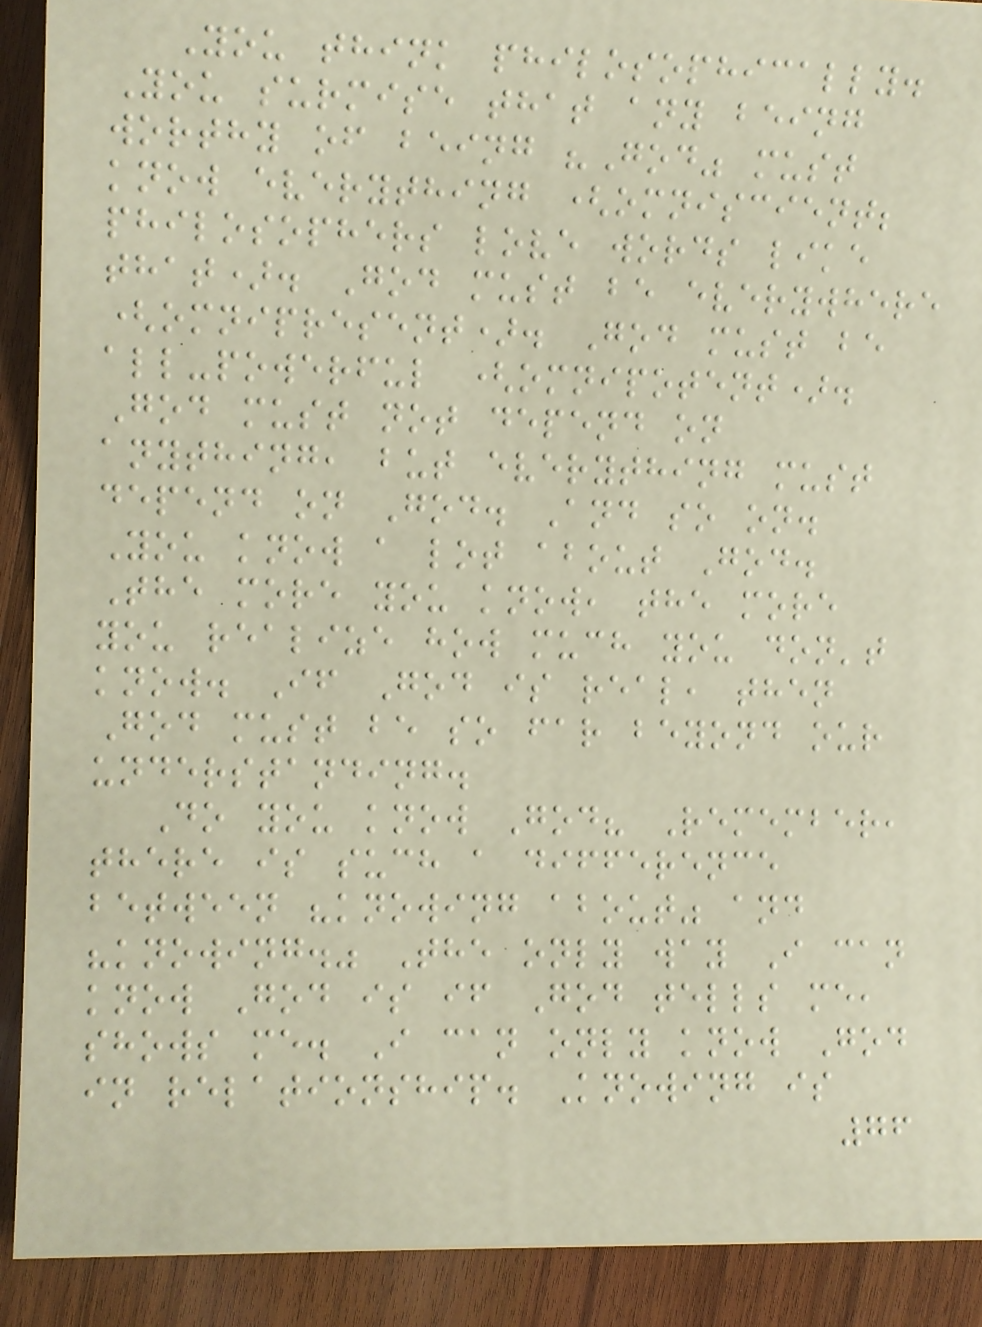You think philosophically.
You surmise that any being
worthy of being "God" must
know everything (omniscient;
philosophers love words like
that). God must be everywhere
(omnipresent). God must be
all-powerful (omnipotent).
God must not depend on
anything, but everything must
depend on God. And so on.
You know a lot about God.
The more you know, the more
you realize how much you don't
know. If God is real, then
God must be so far beyond our
understanding.
Do you know God? Remember,
there is such a difference
between "knowing about" and
"knowing." The only way I can
know God is if God tells me,
shows me. I can only know God
in relationship. Knowing is
76
